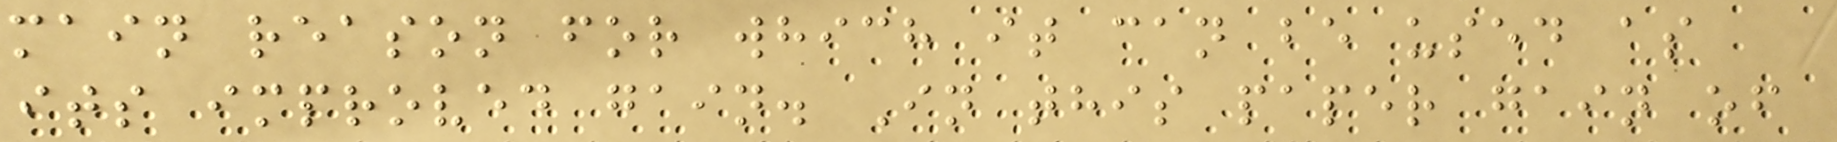main reason for which it can be used as
its improved gain. In this paper gain of
